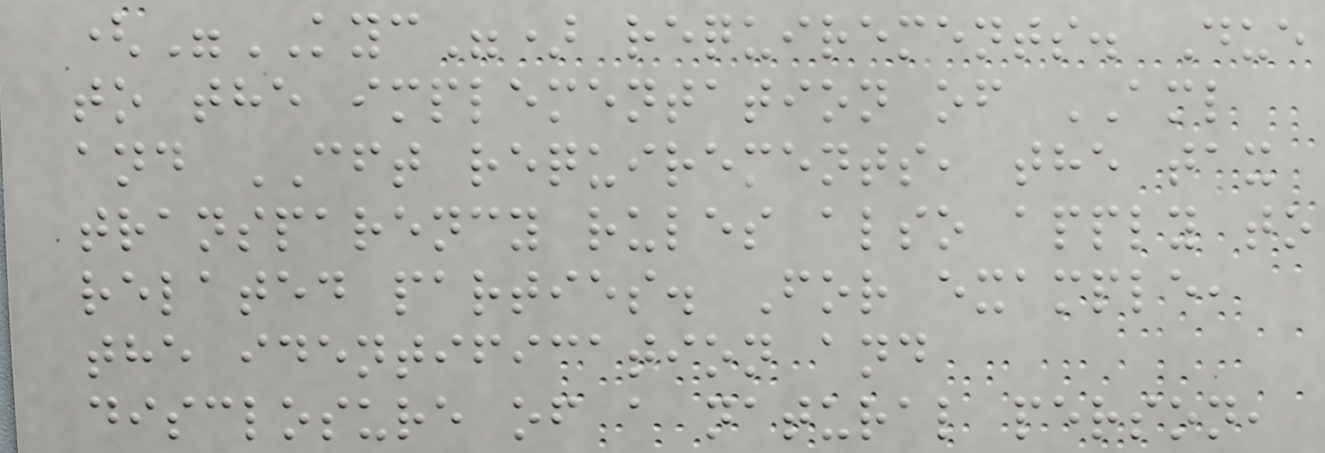("KYC") requirements. Due
to the implementation of AML
and CFT requirements, the tax
transparency rules also apply to
related parties. For example,
the identification and
disclosure of a natural person,
